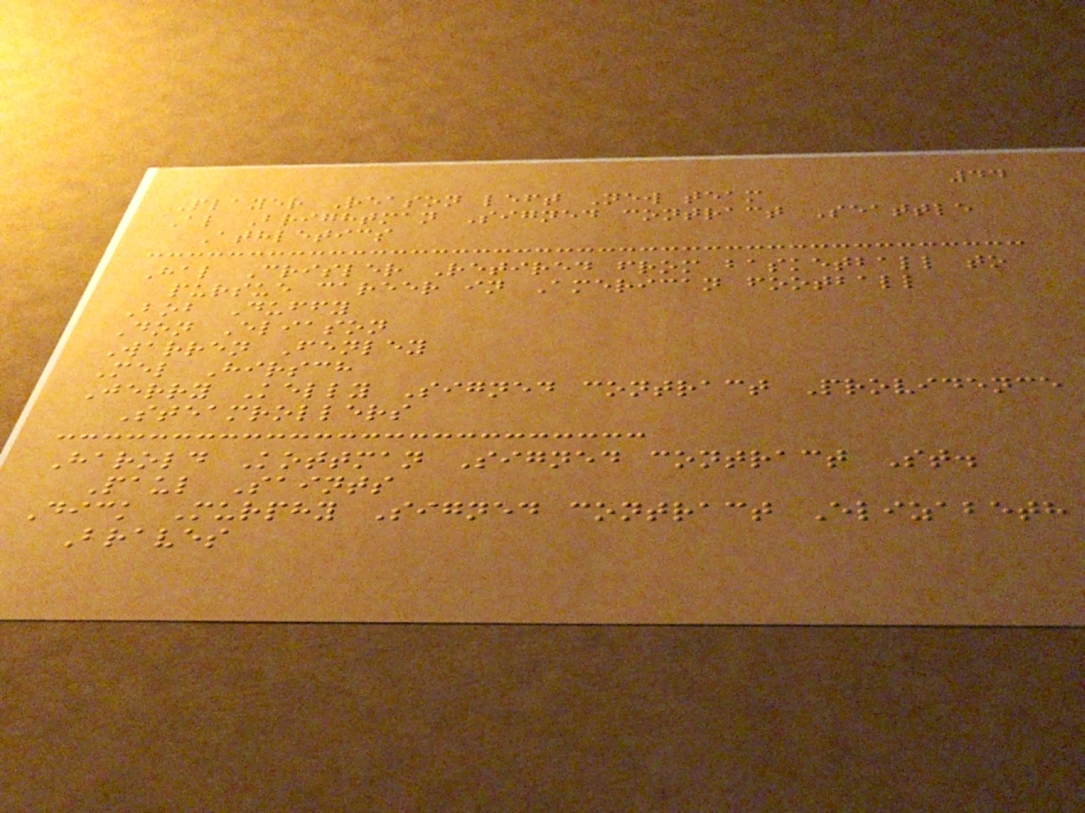44
Player Reason left New team
Al Brightman Signed contract Seattle
Athletics
Hal Crisler Retired from basketball to
pursue career in American football
Bob Duffy
Don Eliason
Warren Fenley
Mel Hirsch
Jerry Kelly Signed contract Providence
Steamrollers
Harold Kottman Signed contract St.
Paul Saints
Dick Murphy Signed contract Elizabeth
Braves
